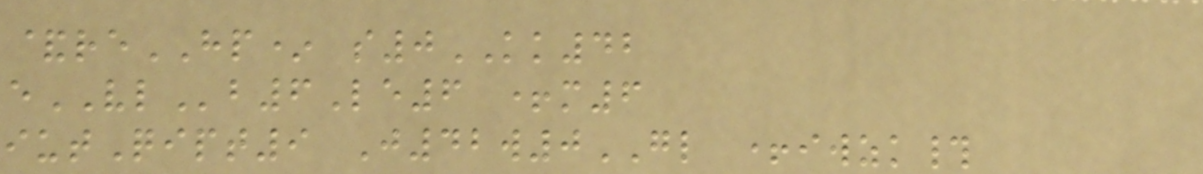&reHP* s0KK42
eVLb6Le6 +m6
iutQipt9 J42w0GL +iwzk#
